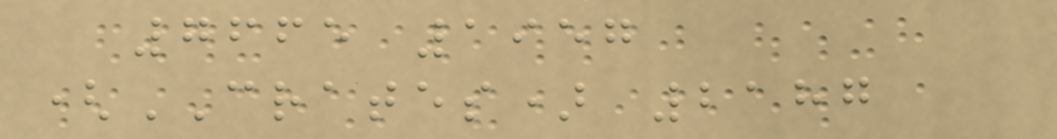7665 1957
(CRATES) 2187
